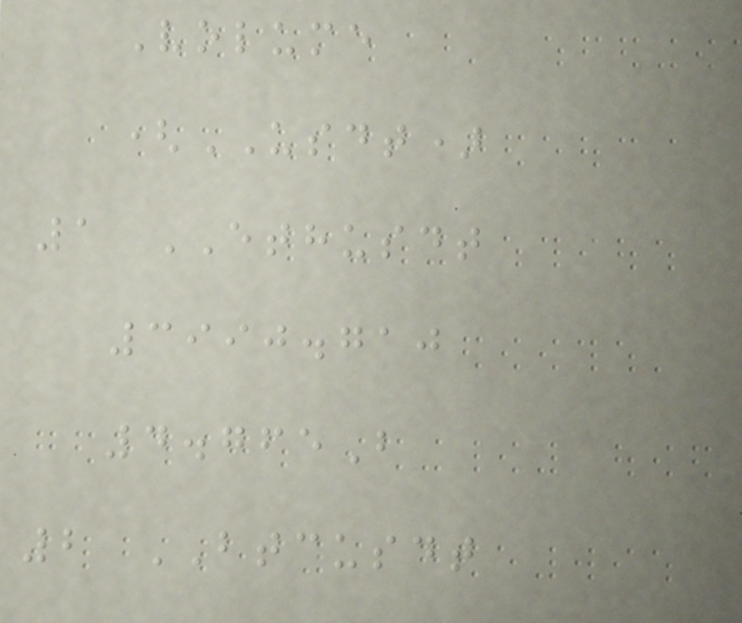Volume
(USDT)
1 ETHUSDT
3990.710
4.765B
2 BTCUSDT
